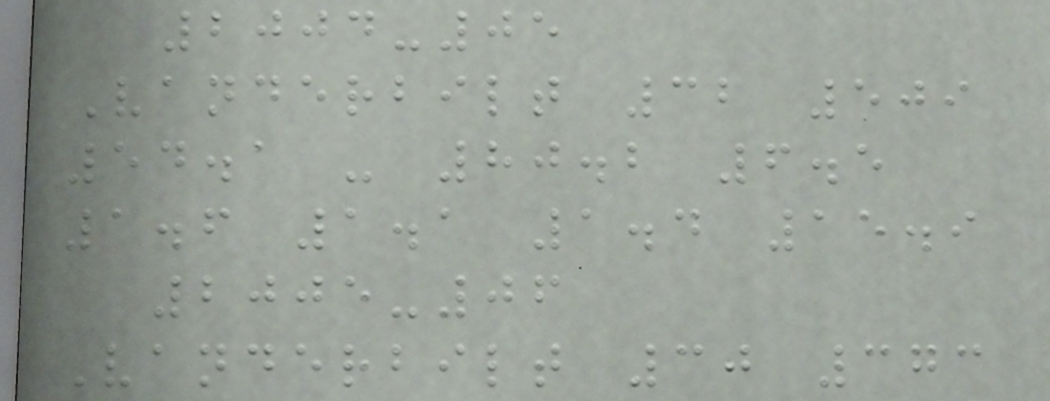2004-05
Vanderbilt 32 509
54.1 - 80.2 6.5
1.6 1.1 1.4 15.9
2005-06
Vanderbilt 30 373
